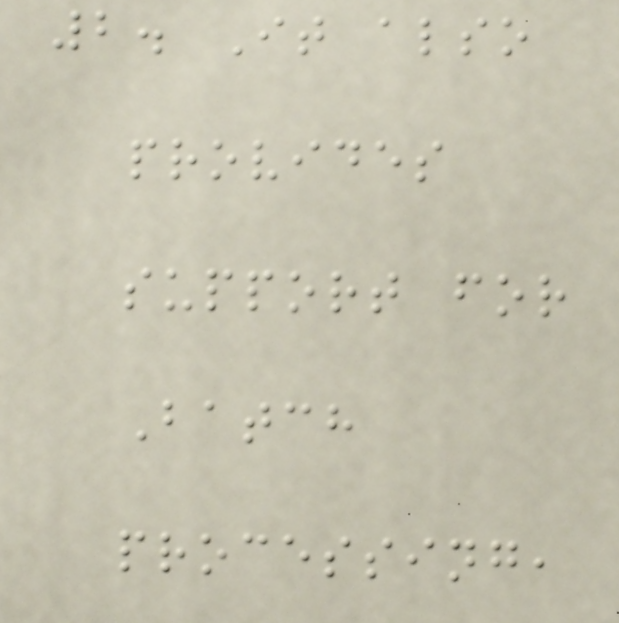2. It also
provides
support for
Batch
processing,
